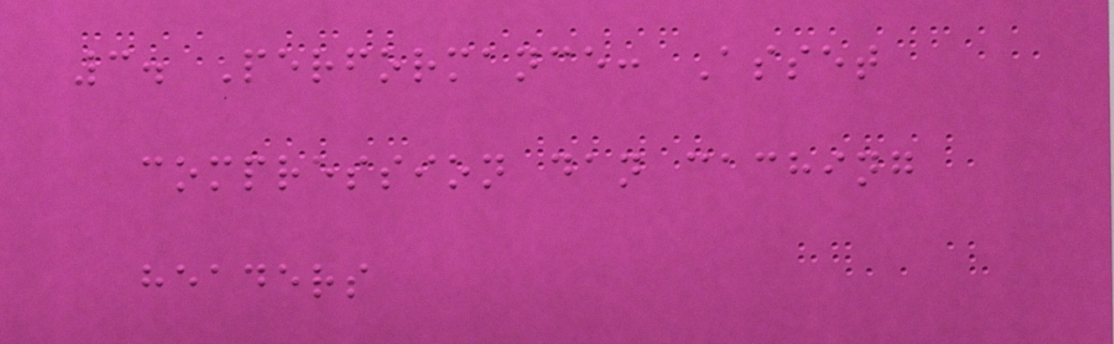3. Performance: Asset
compression dan caching
headers
